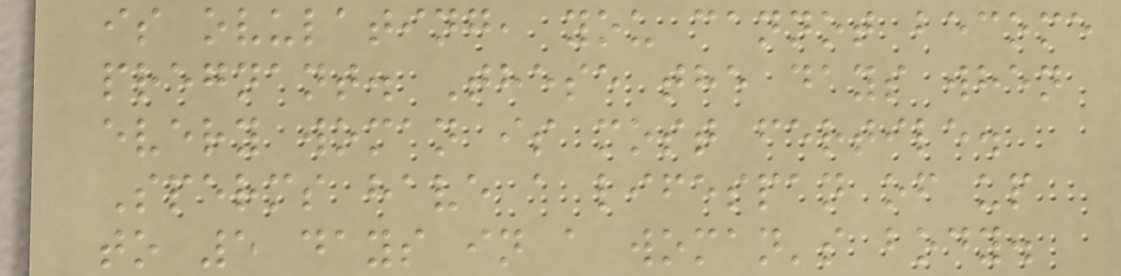is ovulating, you cannot become
pregnant. These the days when
every woman is most fertile.
Sperms have a lifespan of up
to 5 days in a woman's body.
